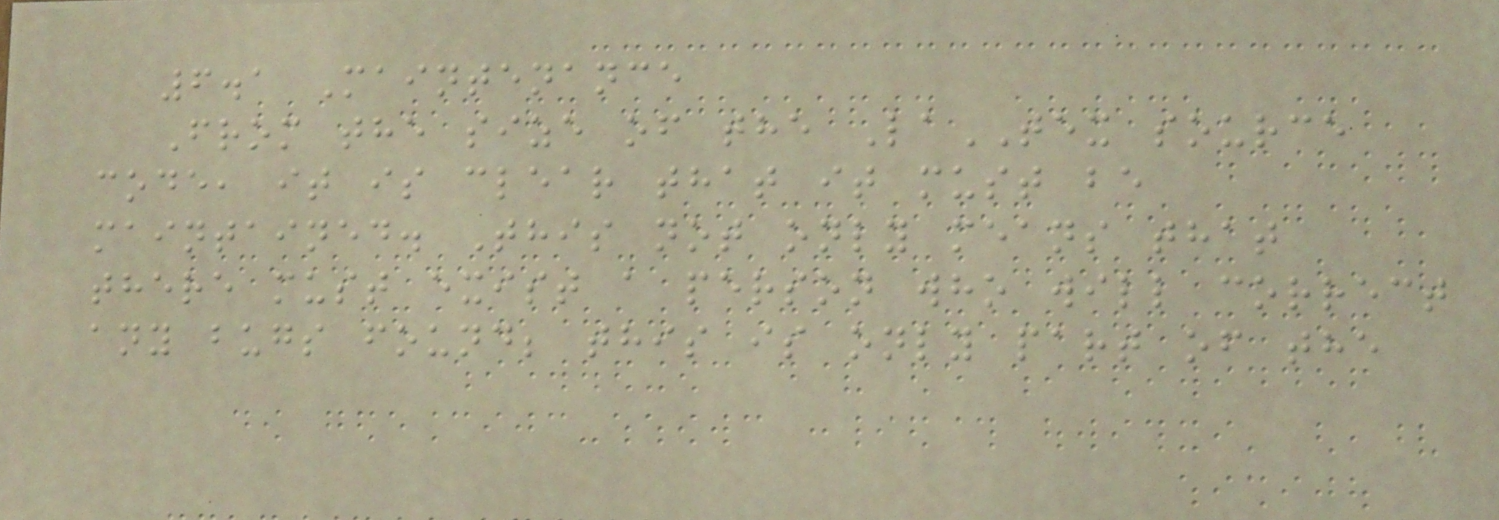6.1 Maintenance
From the size of the LaTEX source
code, it is clear that it must be
maintained. This not only means that
there must exist a person who will correct
any bugs found; this is only part of the
